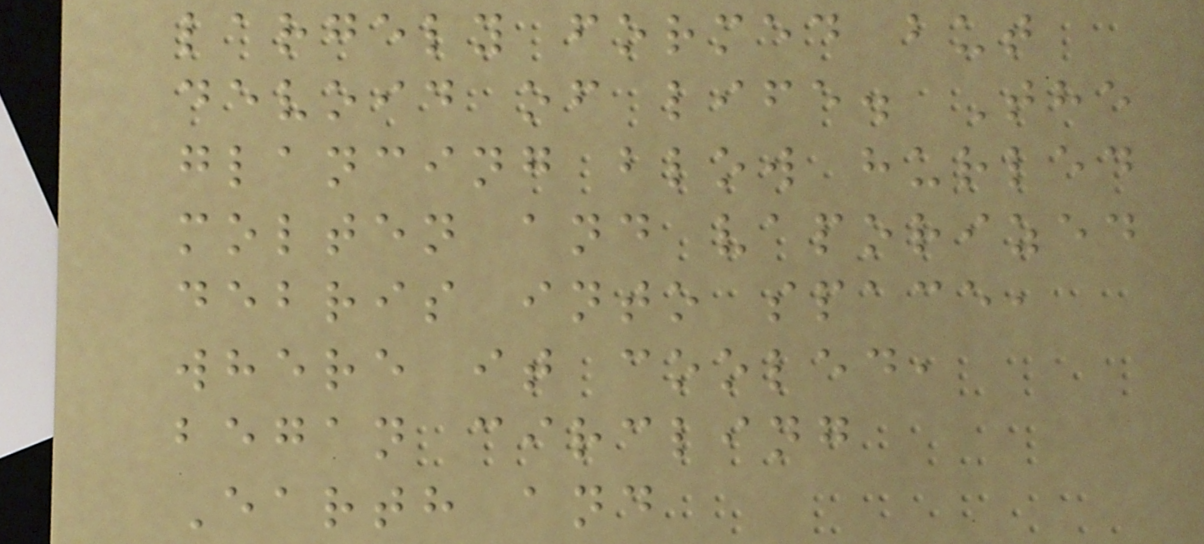largely formed but
devoid of life. The
glancing blow hurled
molten and vaporized
debris into space,
where it cooled,
began circling
Earth and
